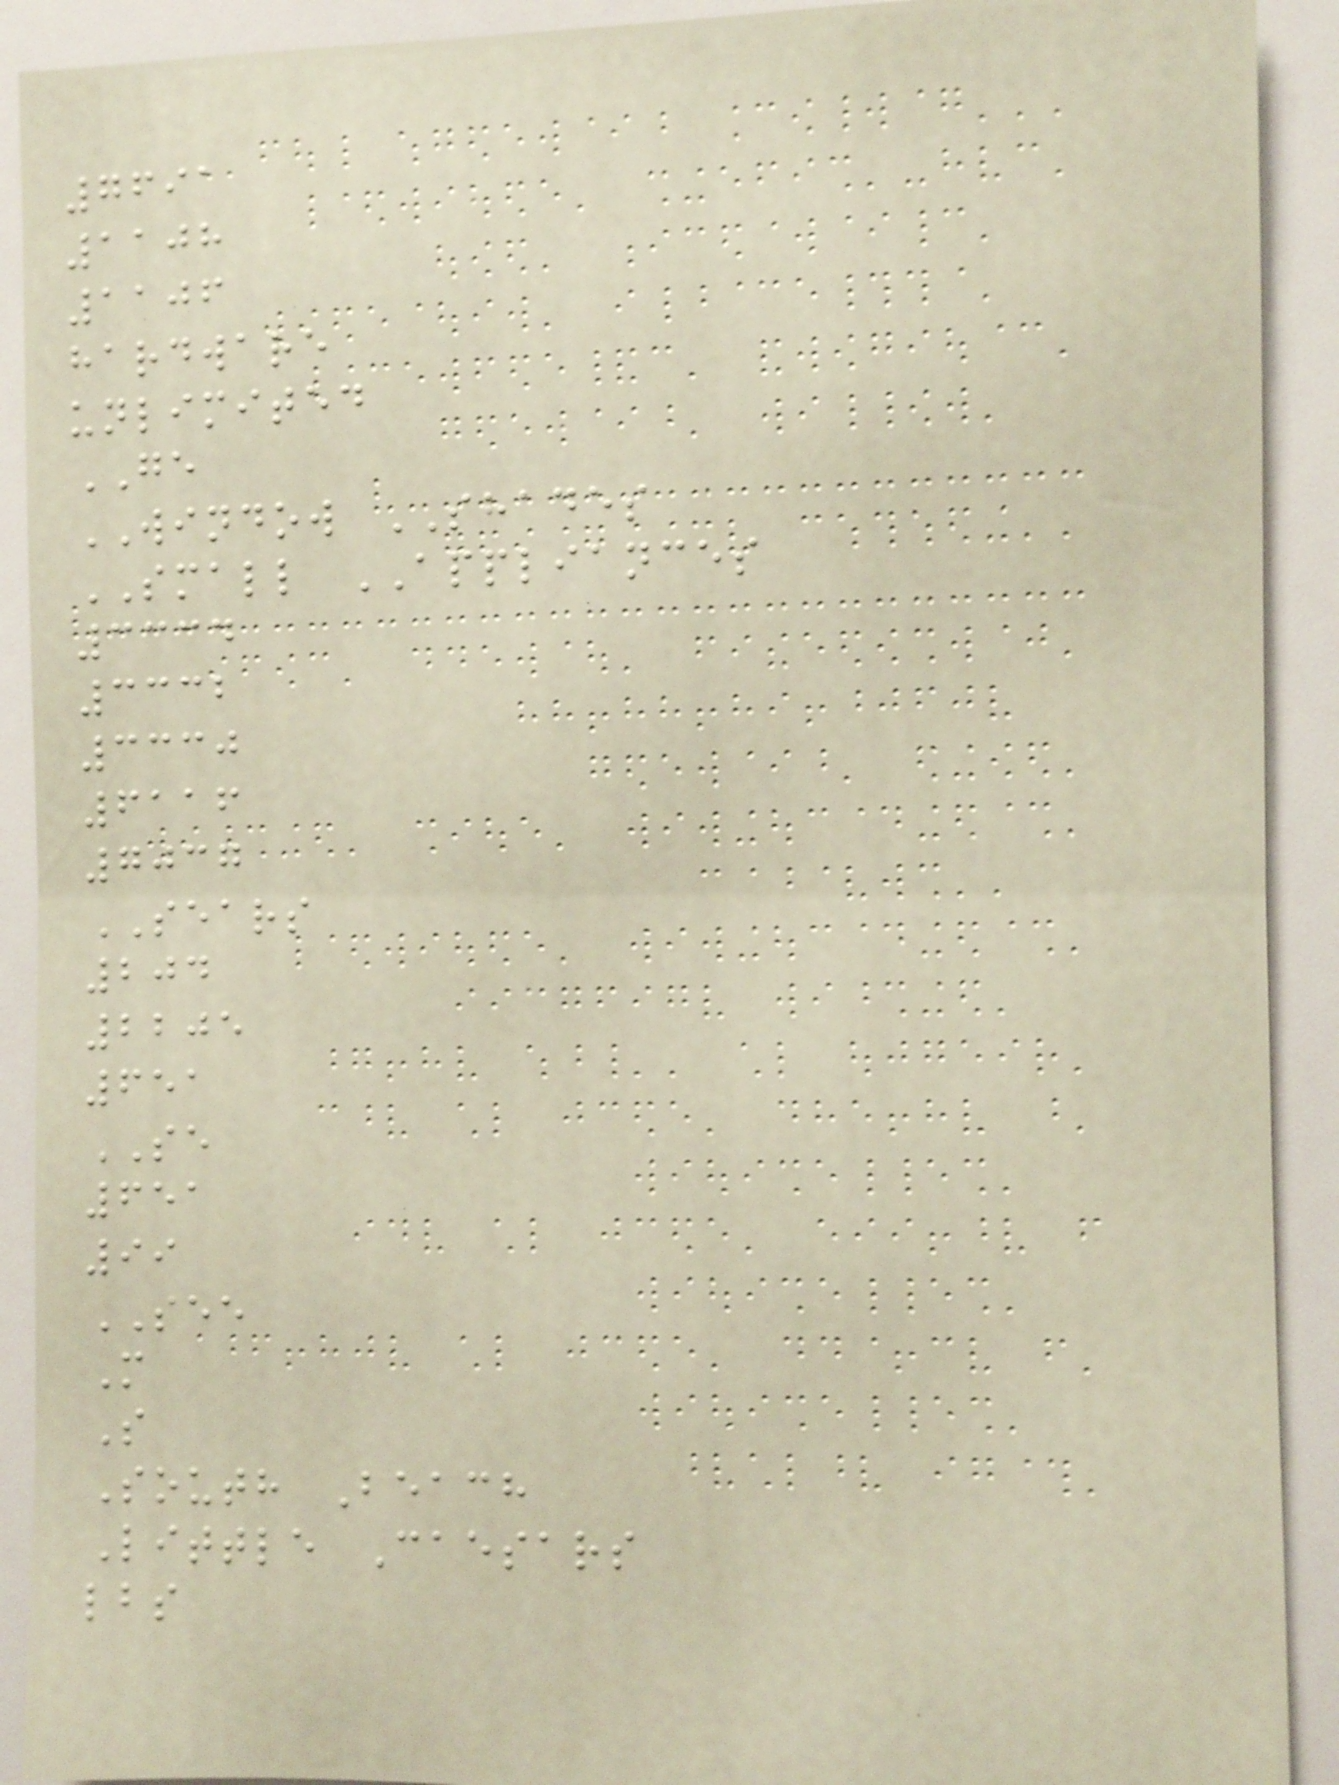7691
1108
1106
hardware
unlimited
GE
WINDOW SHADES
SMALL APPLIANCES
3334
3332
3330
6116
7037
SEARS
204
2205
651
SE
651
99
SEE
M
S
South Beach
Little Caesars
lbs
